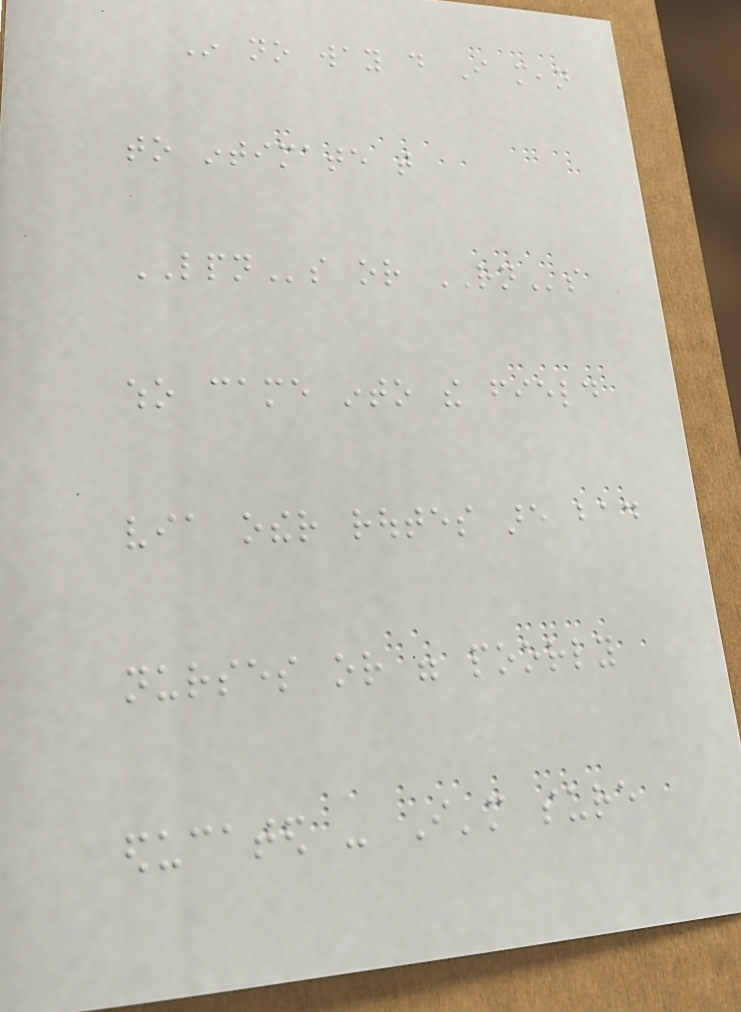In no way do I mean
to intimate that
LPNs or RNs
who came into the field
via other routes are bad
nurses or were poorly
educated - I'm sure
